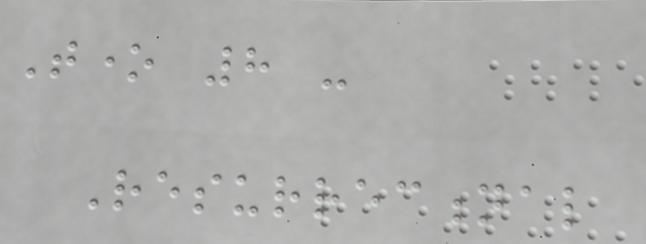Tone 8 -
Resurrectional
